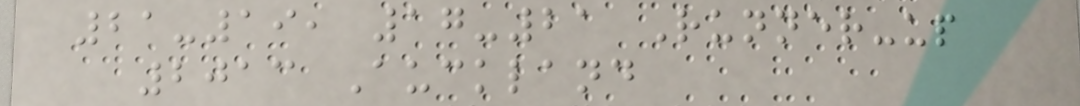21-19, 17-21 Runner-up
2013 Auckland
